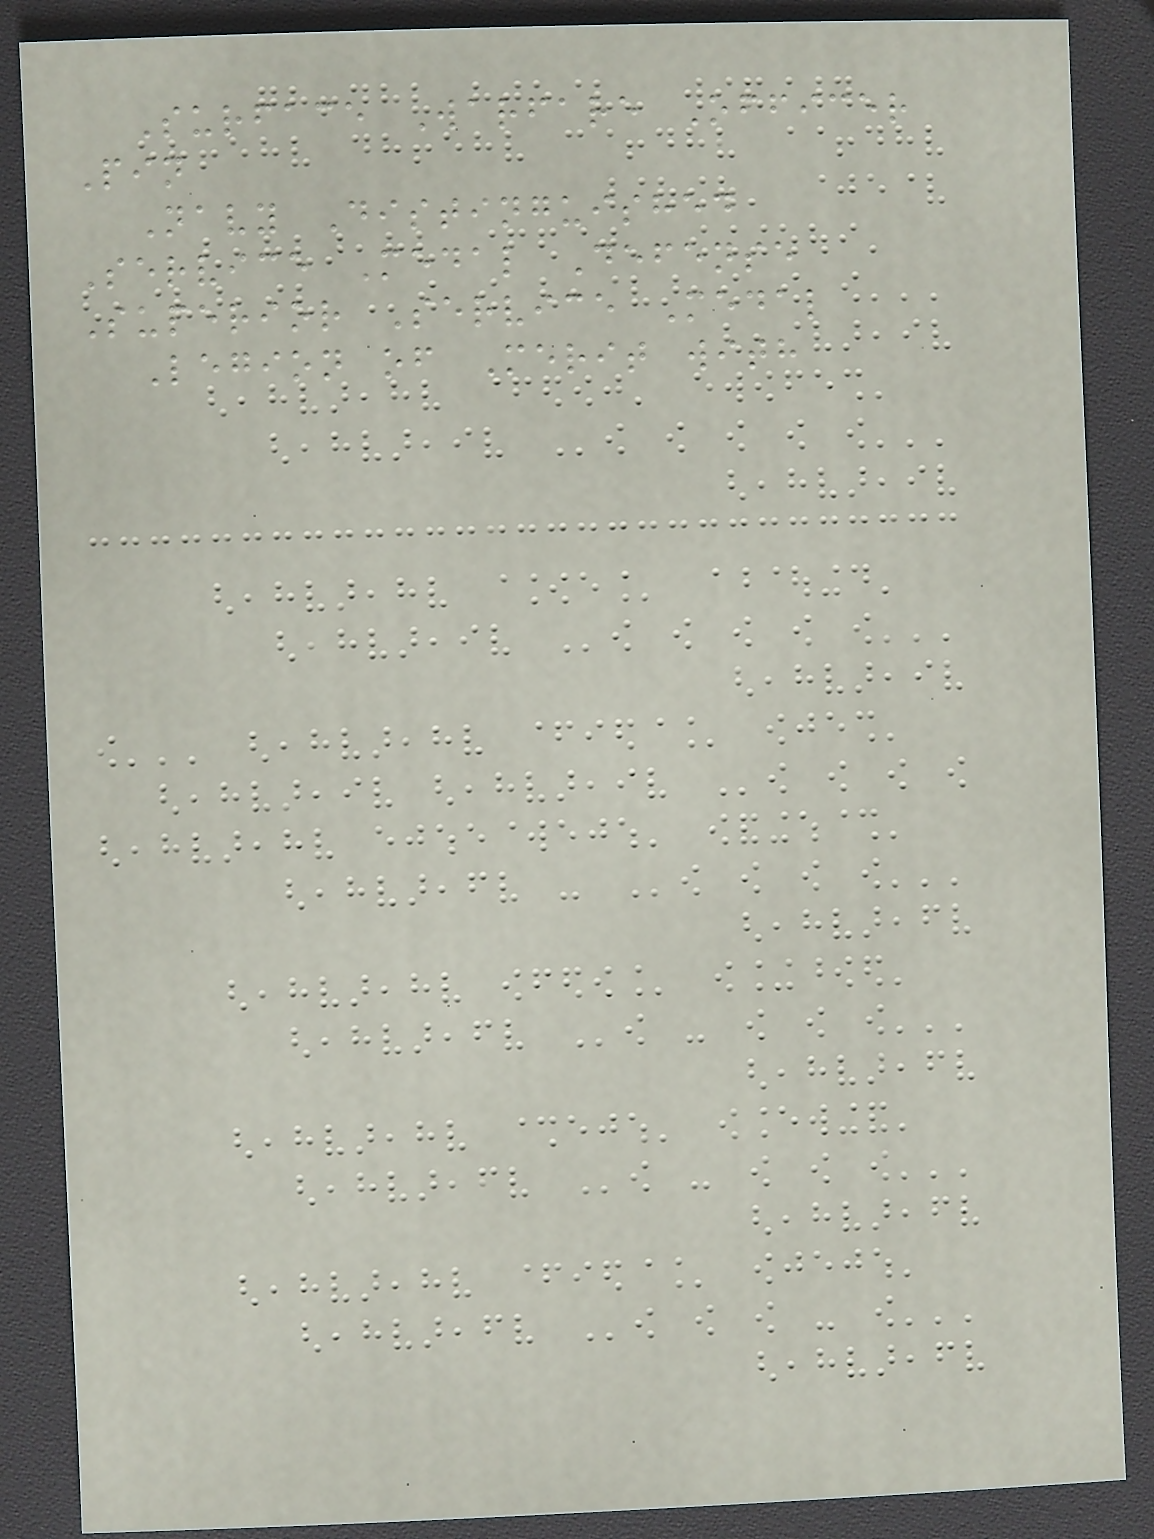Surface Warfare Officer
Pin
Navy Distinguished
Service Medal Defense
Superior Service Medal
Legion of Merit with
